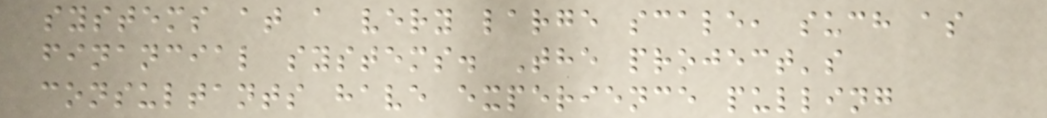systems at a very large scale, such as
financial systems. The project's
consultants have experience pulling
